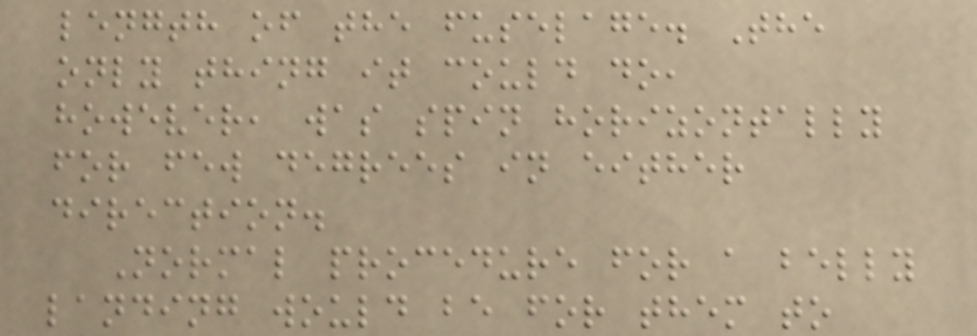length of the fuselage. The
only thing it could do,
however, was spin horizontally
for few degrees in either
direction.
Normal procedure for a belly
landing would be for them to
